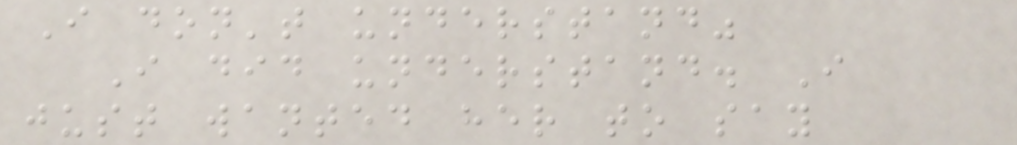I don't understand"
I did understand. I
just wanted her to say
